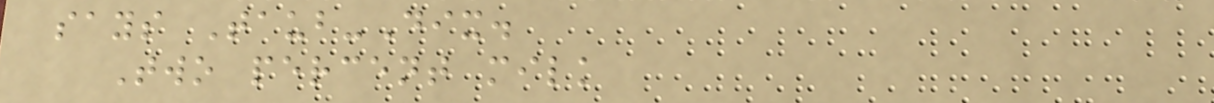says Taub-Dix.
Two percent milk
